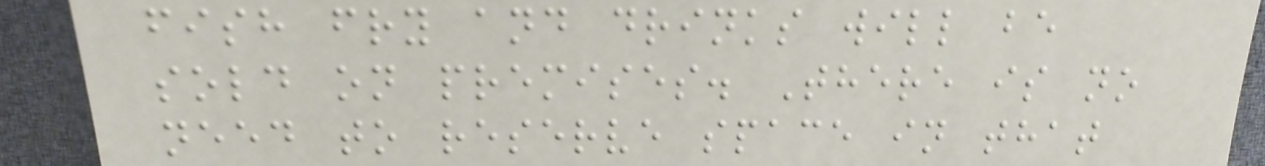fish fry and drinks will be
sold on premises. There is no
need to reserve space in that
